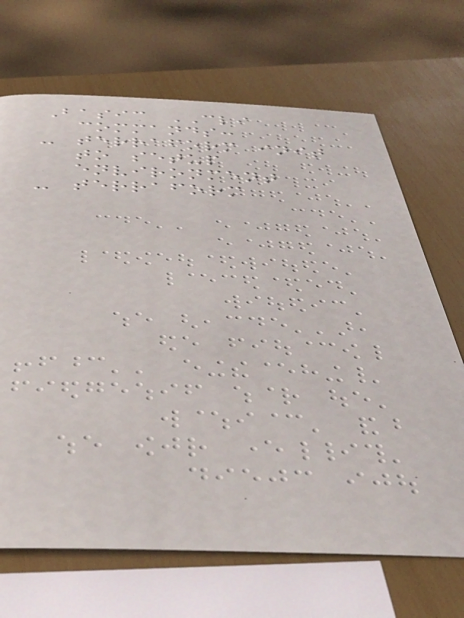Basic CLI
commands:
- terraform init
to setup
environment
- terraform
